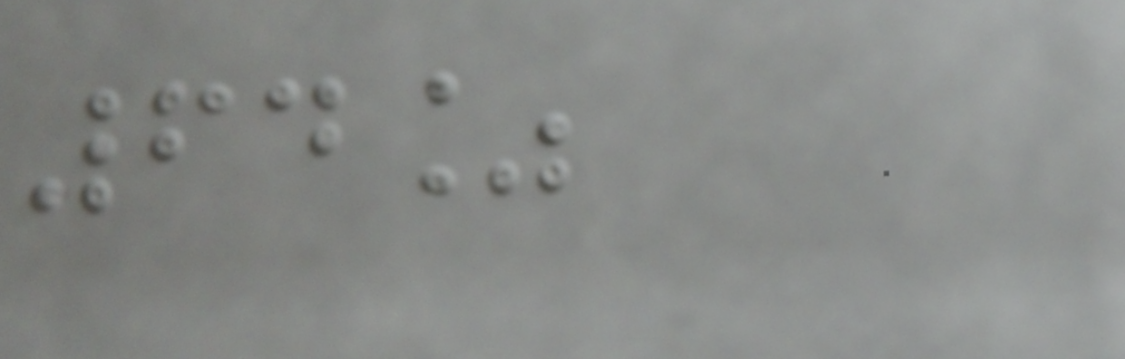64%
